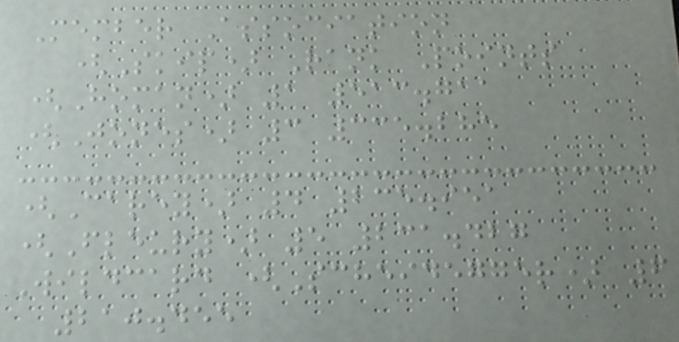Member Association
(Skip) Rank Points
(Homan) 1 513.711
(Jones) 3 335.285
(Carey) 4 235.951
(Fleury) 5 231.427
Wildcard (Scheidegger) 6
210.455
